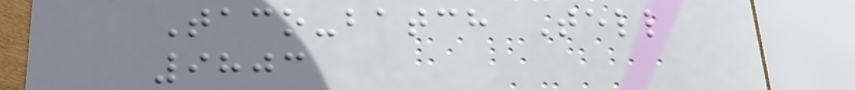Taco-batch Tell
9803
